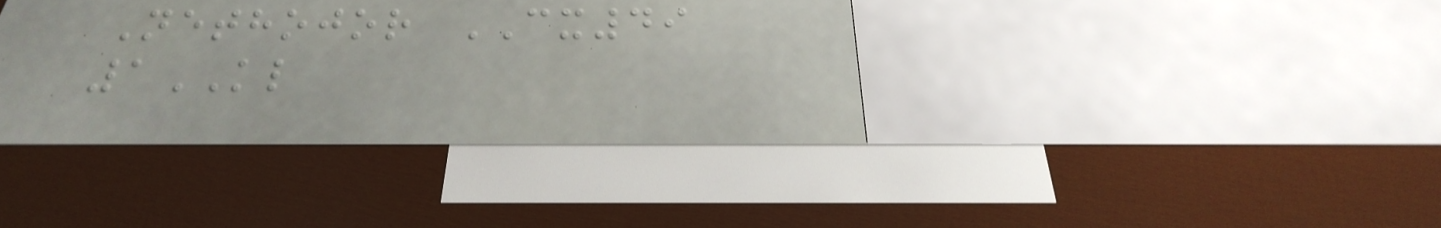Nethojor CX49
1KL
